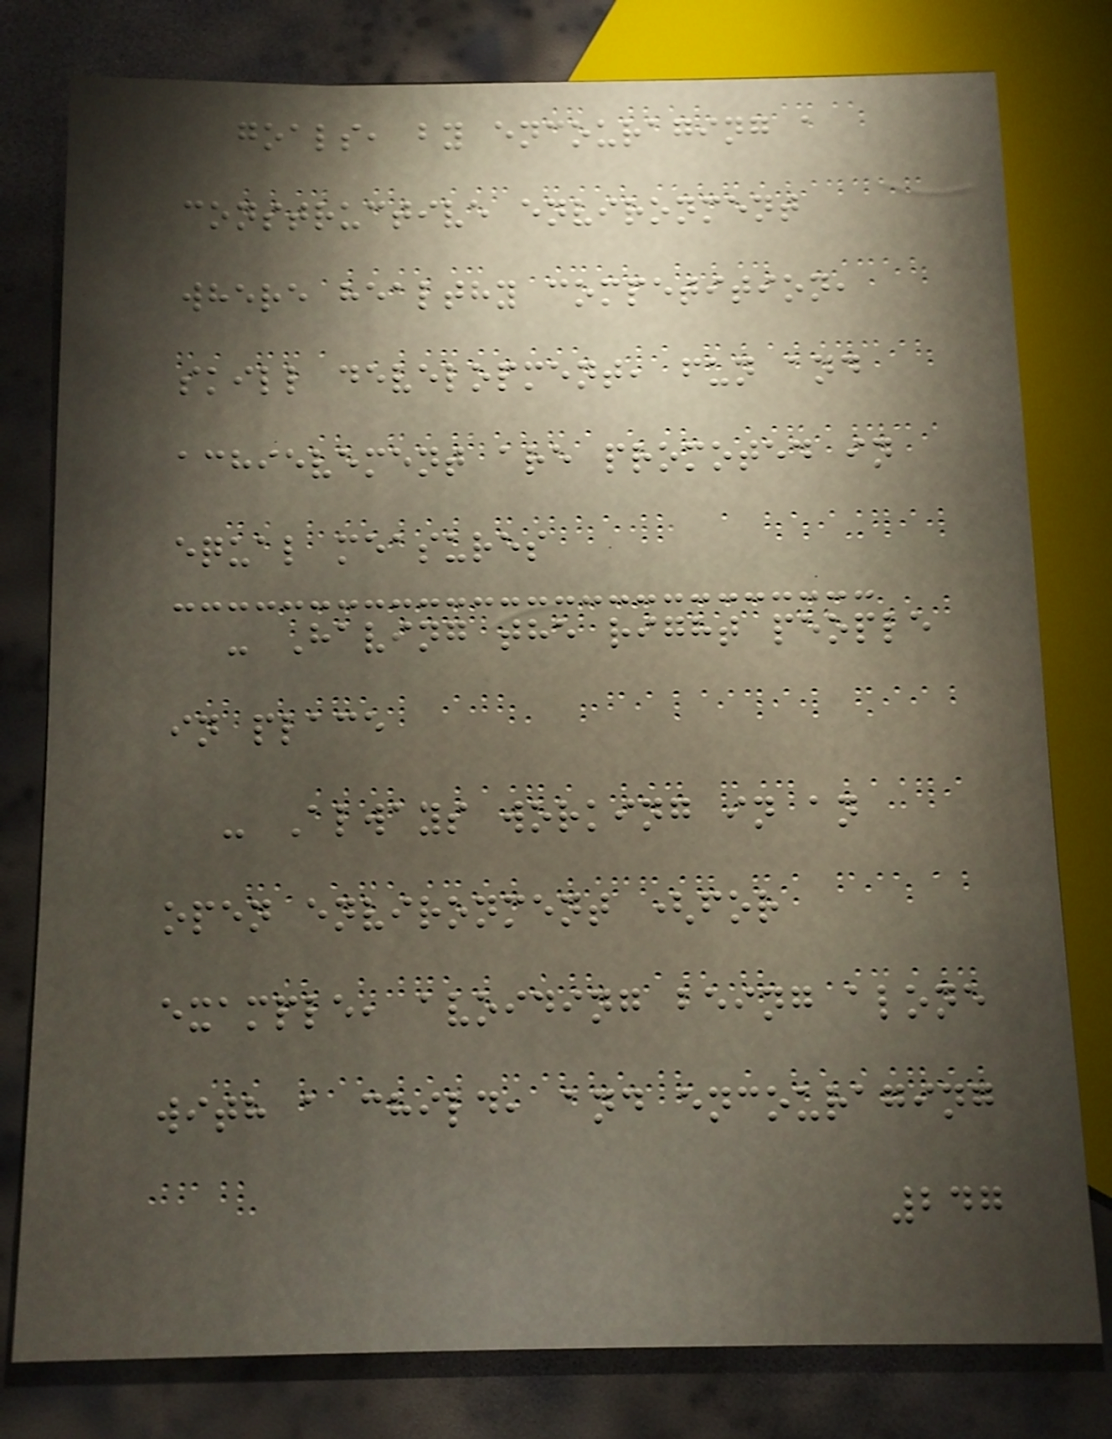goals, by encouraging a
constructive environment
where healthy competition,
skill development, fun and
achievement are promoted in
equal measures
- Having the right people
in place
- Always working in an
open environment (for
example, avoiding being alone
with a child, and encouraging
247
